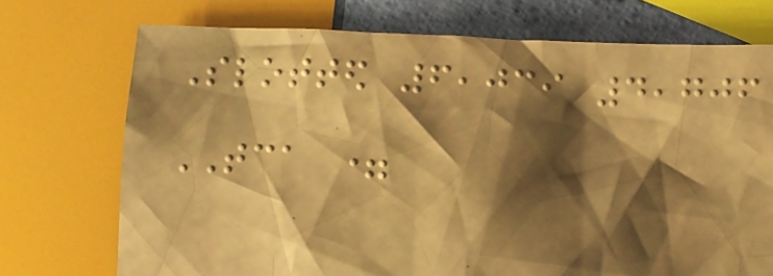Slotted 6,039 4,706
TCA =
